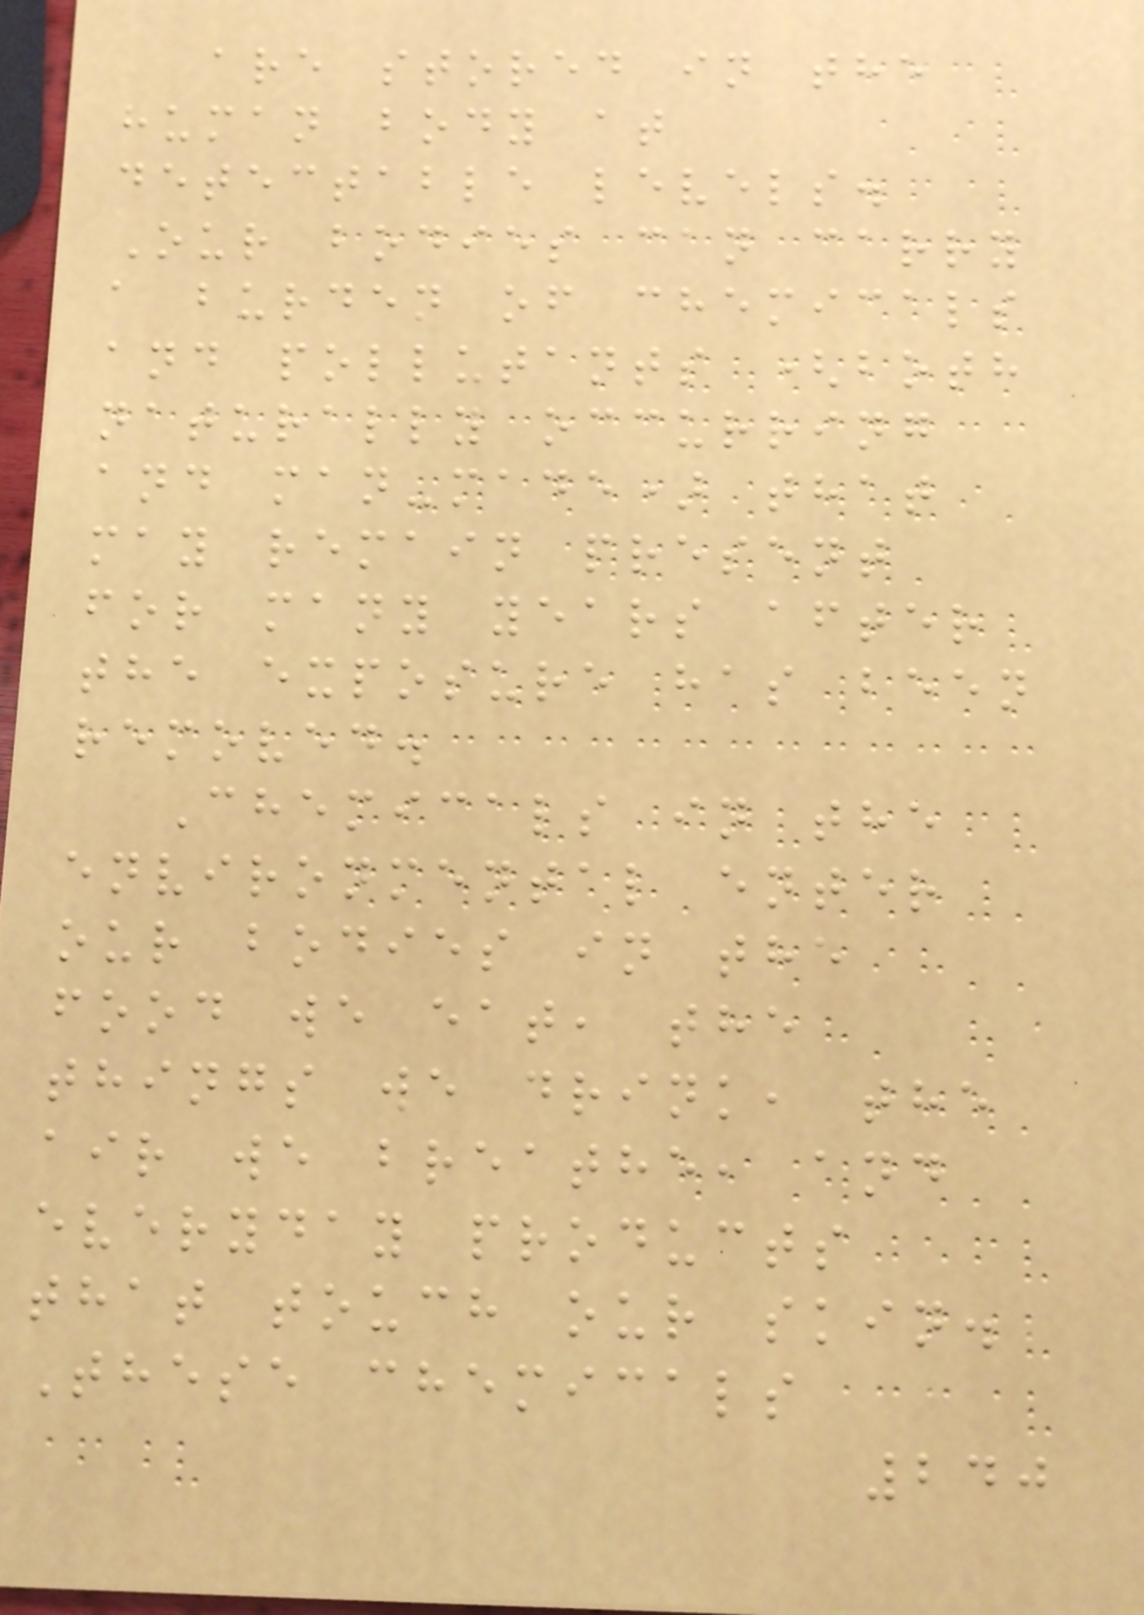are stored in the
human body at
detectable levels.
Our bodies can carry
a burden of chemicals
and pollutants (both
naturally occurring
and man-made) that
may remain present
for many years after
the exposure has been
removed.
Chemicals in the
environmental enter
our bodies in the
food we eat, the
things we drink, the
air we breathe, and
everyday products
that touch our skin.
These chemicals
240
